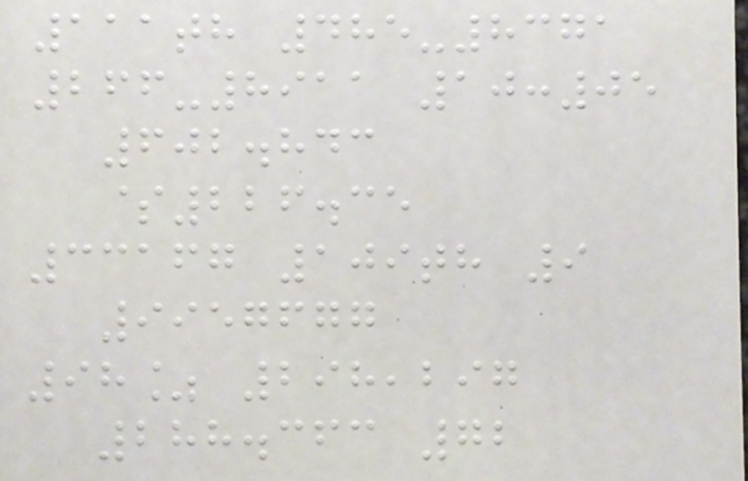111th 485-8371
266-8911 10:05
602.843
$226.35
33167 109th 9
9957677
98% 298,297
288.363 72
